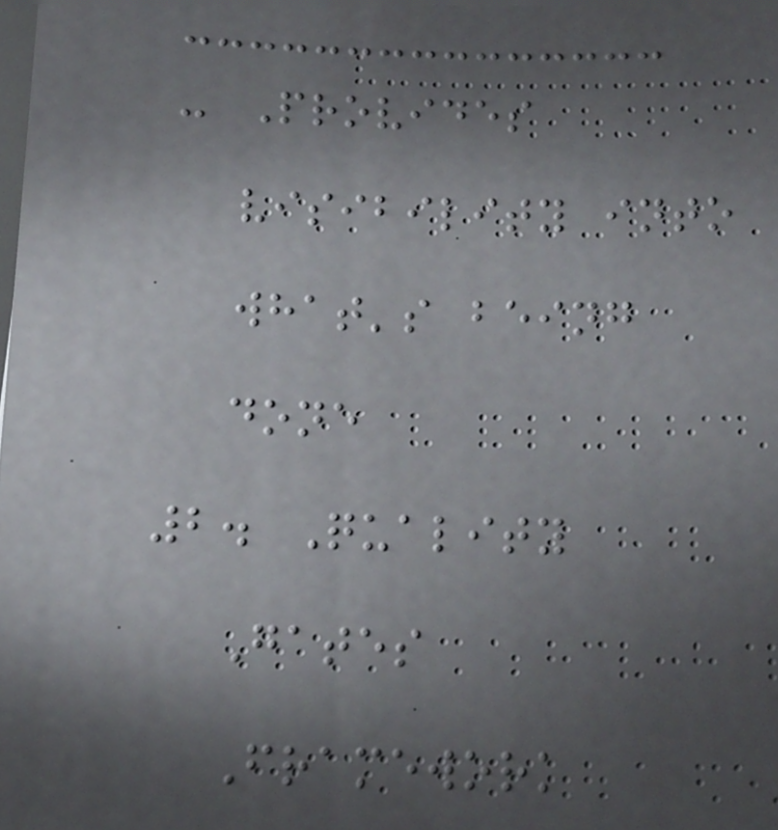- Provides
visibility into
what's being
done
2. Quality
Gates
Framework
